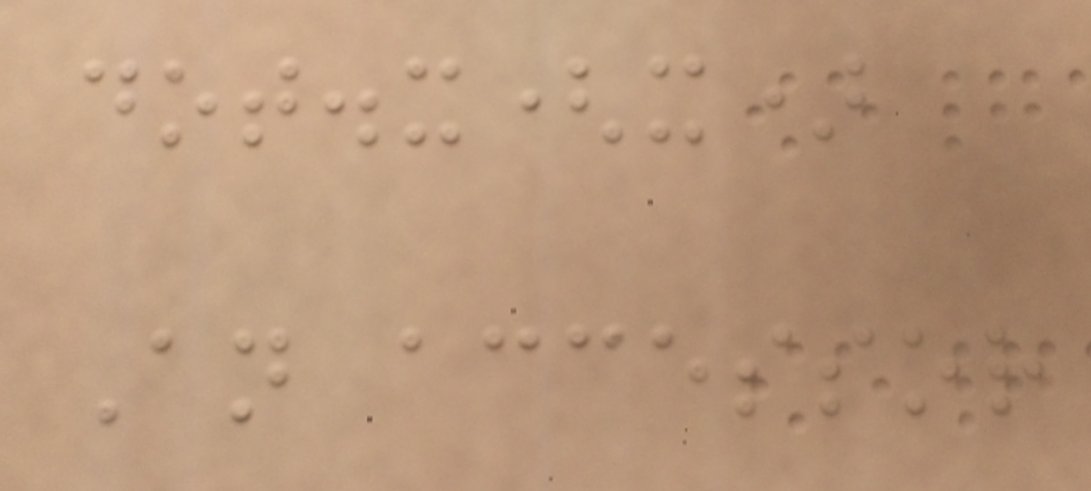dot.x(x)
An accessor
